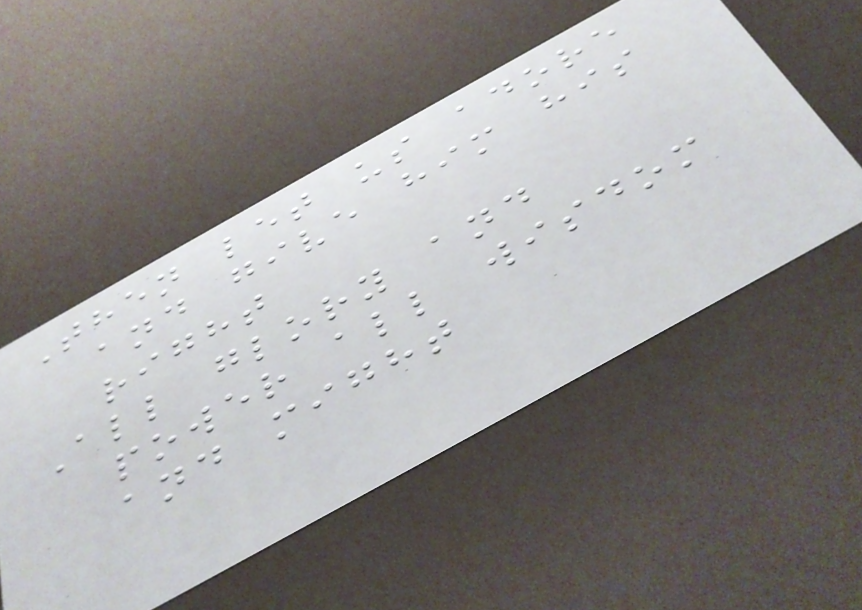Then let us adore
and give him his
right
All glory and
power all wisdom
and might
